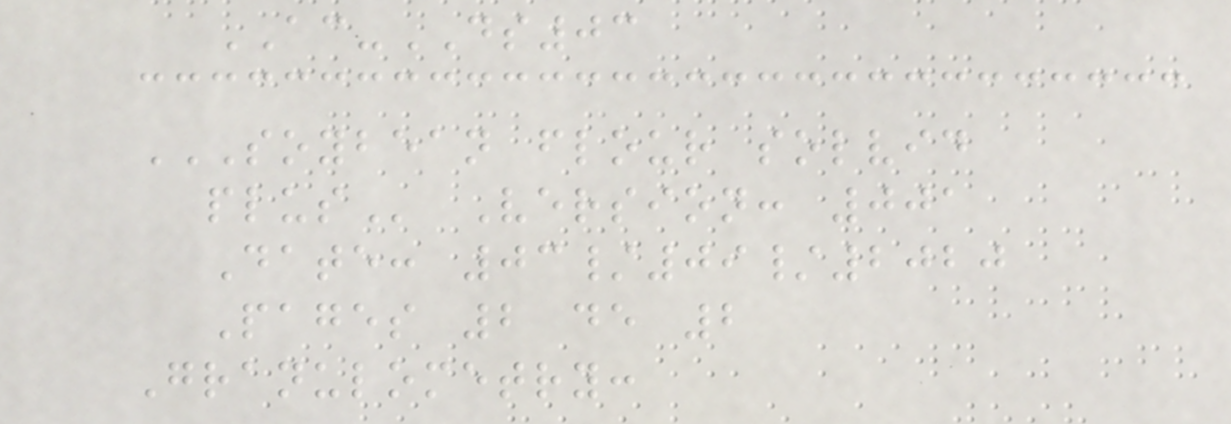AC-DS03
SOYBEAN FLOUR SOLVID
PLUS Version: 001
Date: 03/09/2020
Pages 2 de 2
Granulometry:
